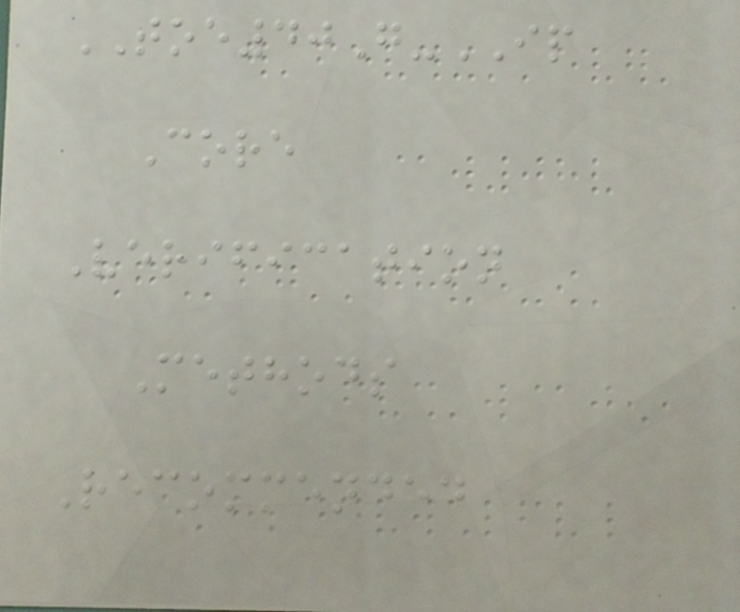TOE40G-IP
Core
Verification
Methods
Recommended
